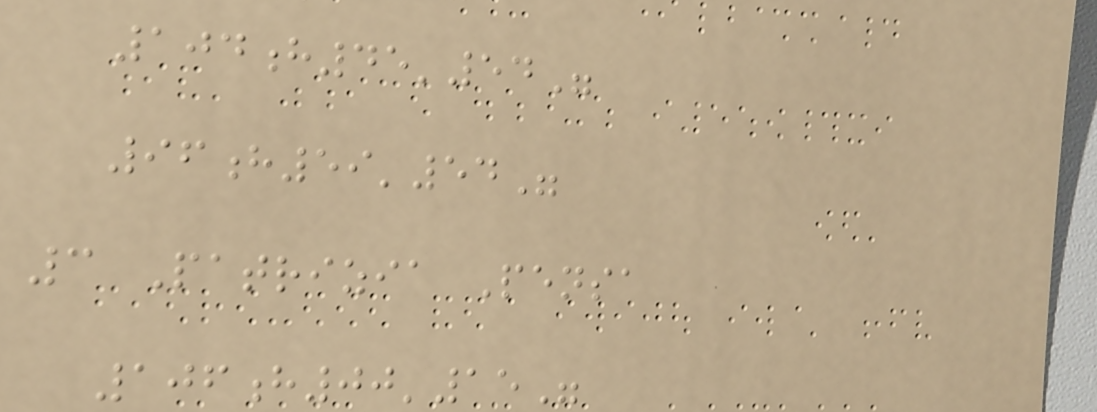104h45'54"
96h59'54"
3 Patrizia Pensa
106h00'15"
